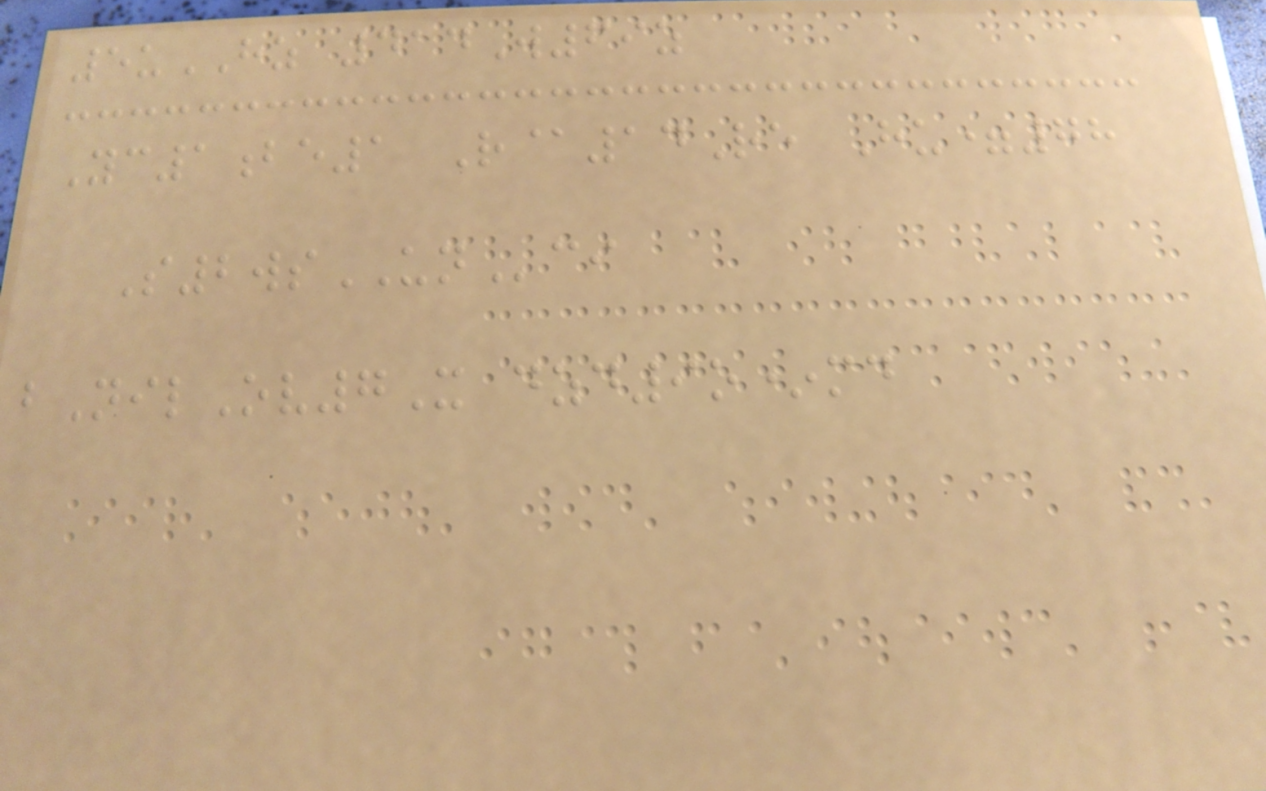5uHZ 414W69z
Yc1be1 R@14Re Hu=78
S2wsUNci
bNilOv7X dzd9o*md
